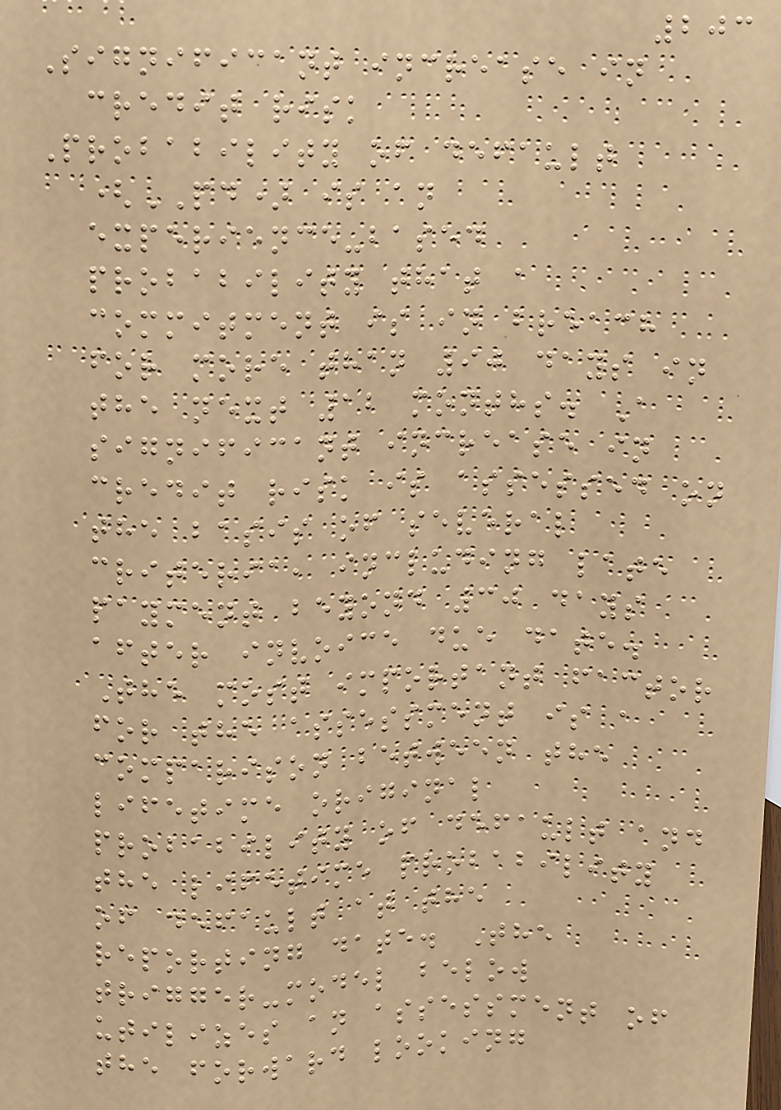203
Significant increase in
credit risk
Probability of default
(PD) is an
experience-based
probability that a
commitment is in breach
for more than 90 days in
the next 12 months. A
significant increase in
credit risk is assessed on
the basis of several
criteria, including late
payment beyond 30 days
after invoice due date.
The most important factor
for the assessment is a
comparison between the
lifetime original
probability of default and
the lifetime probability
of default at the
reporting date. The
trigger-model below
utilizes an assessment of
the forward looking
